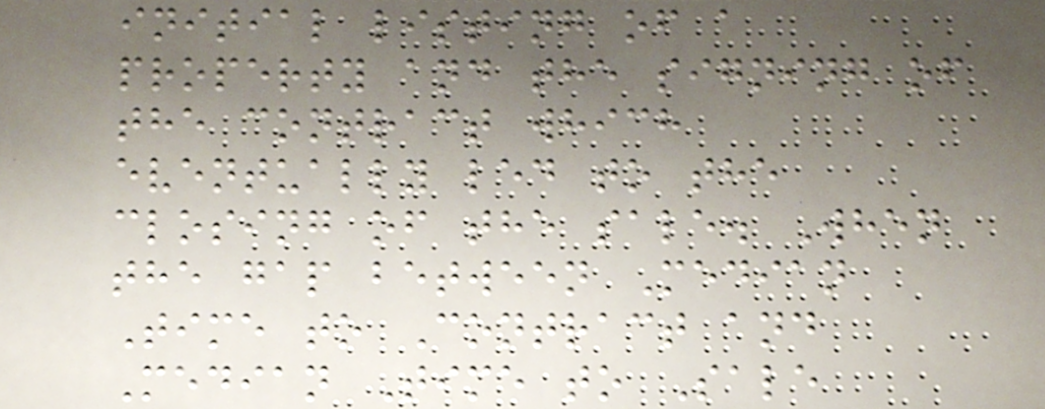initial listing of a
property and the signing of
the contract which
eventually led to the
closing of the sale. When
the gap between Median
Time to Contract and
Median Time to Sale
